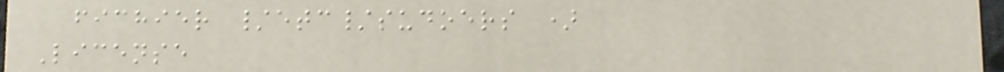fichier /etc/sudoers )
License
